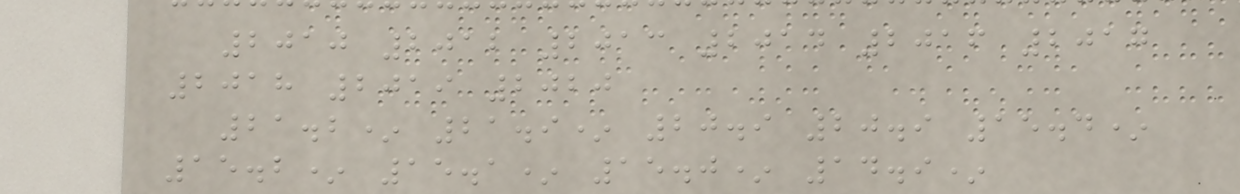2010 2012 2013 2014 2016 2017
2018 2019 2020
21.2* 21.9* 20.9 20.9 15.4*
15.2* 15.1* 15.0* 14.9*
